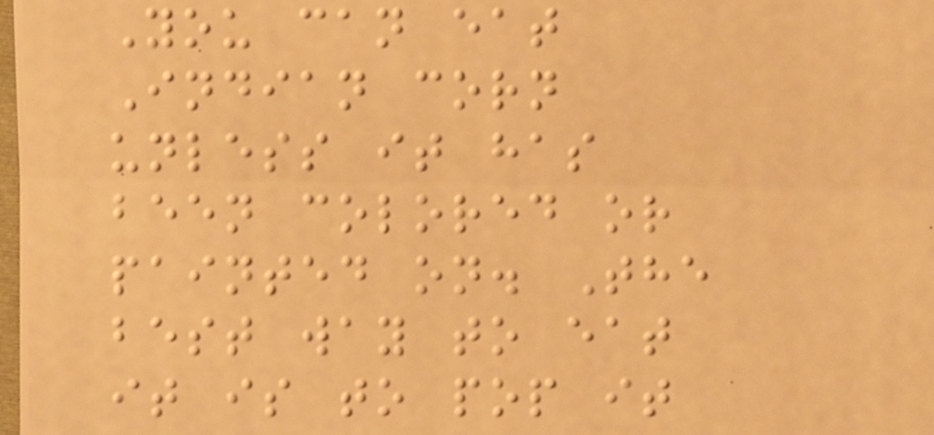You can eat
Indian corn
unless it has
been colored or
painted on. The
best way to eat
it is to pop it
